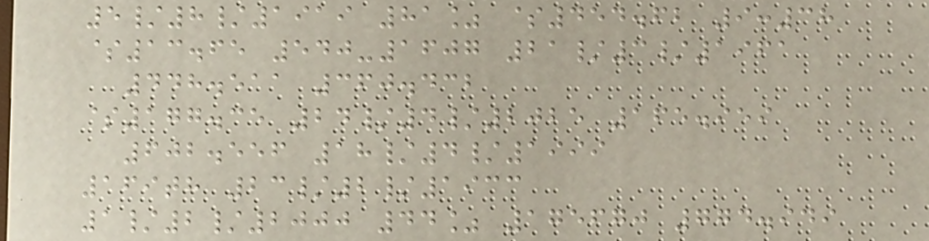5/8/1919 81% $454.62 9:38
$13.65 540-1607 21/3/1961
448.511 360.432
$177.35 24/4/2025 165.959
602.556 18/4/1999
169th 23/2/1933
1/2/2000 44% 175670 774.949
